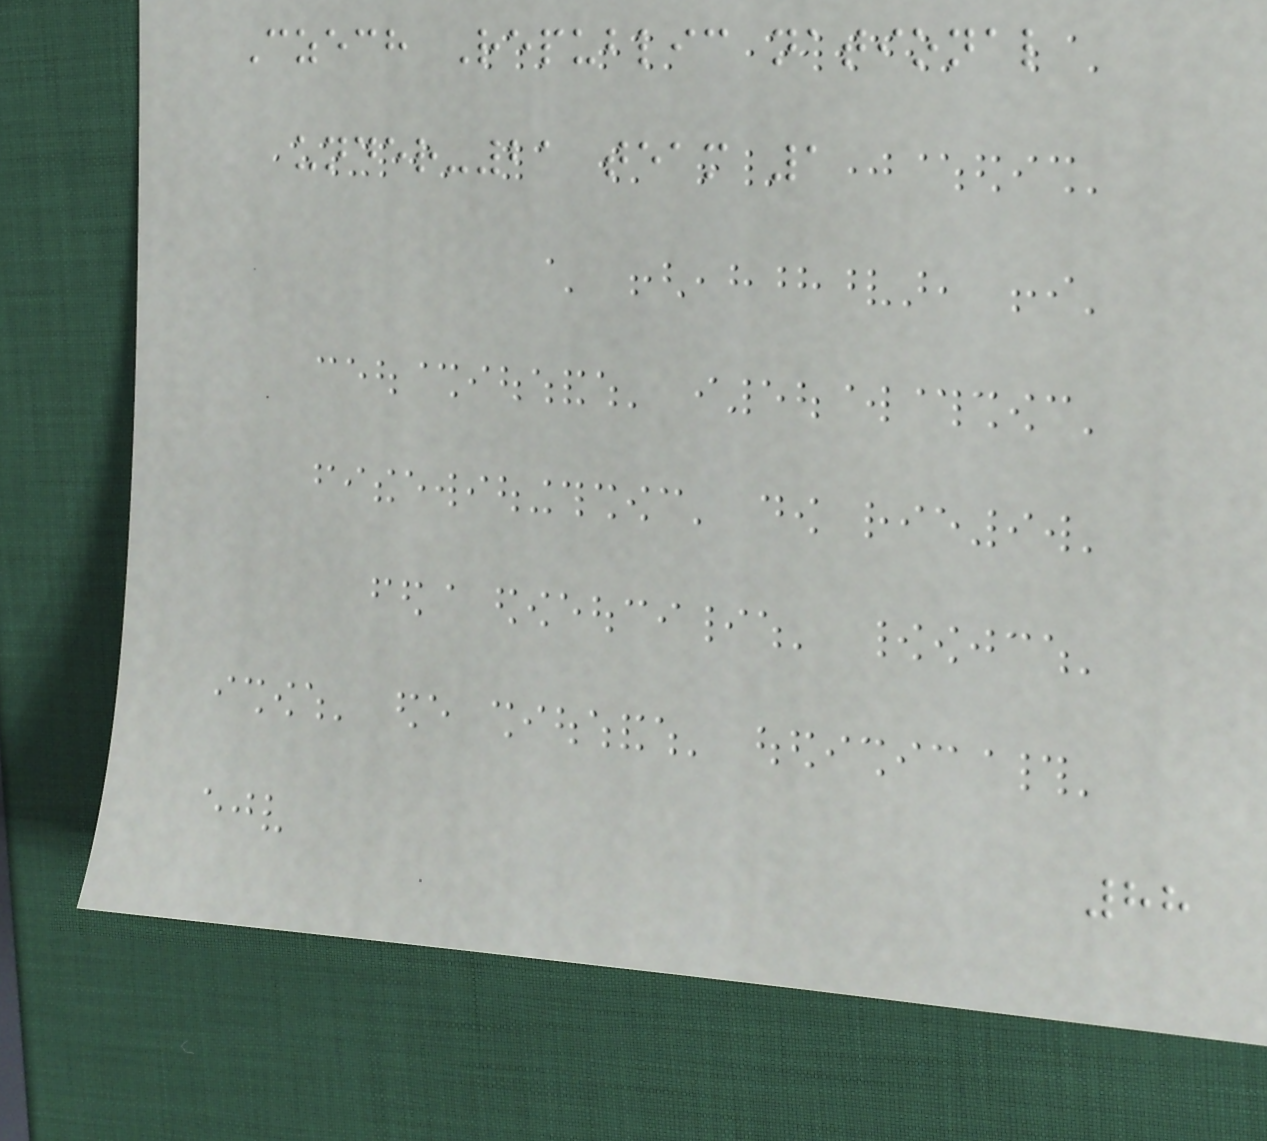Czech Republic national
under-21 team 1
88
